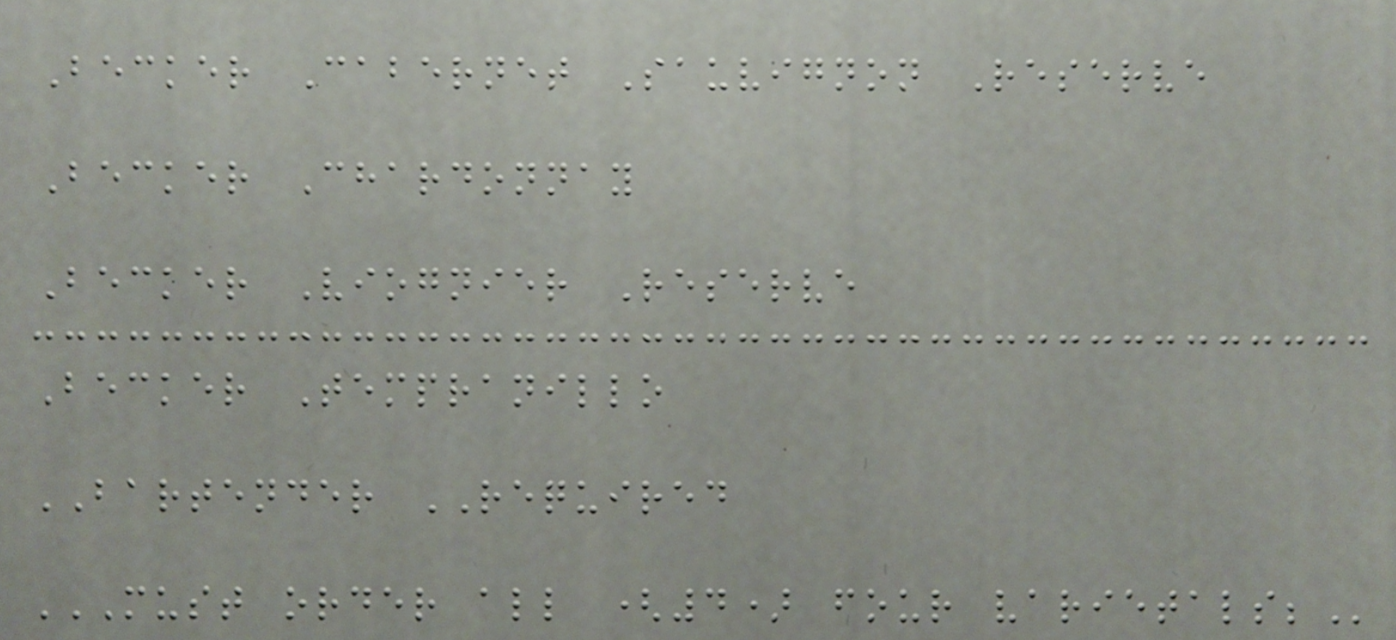Becker Cabernet Sauvignon Reserve
Becker Chardonnay
Becker Viognier Reserve
Becker Tempranillo
BARTENDER REQUIRED
MUST ORDER ALL (4) FOUR VARIETALS;
